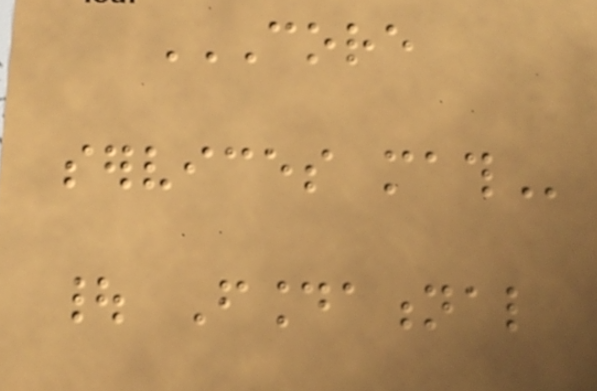CORE
SERVICES MATH
| Foundational
